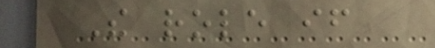The role if
